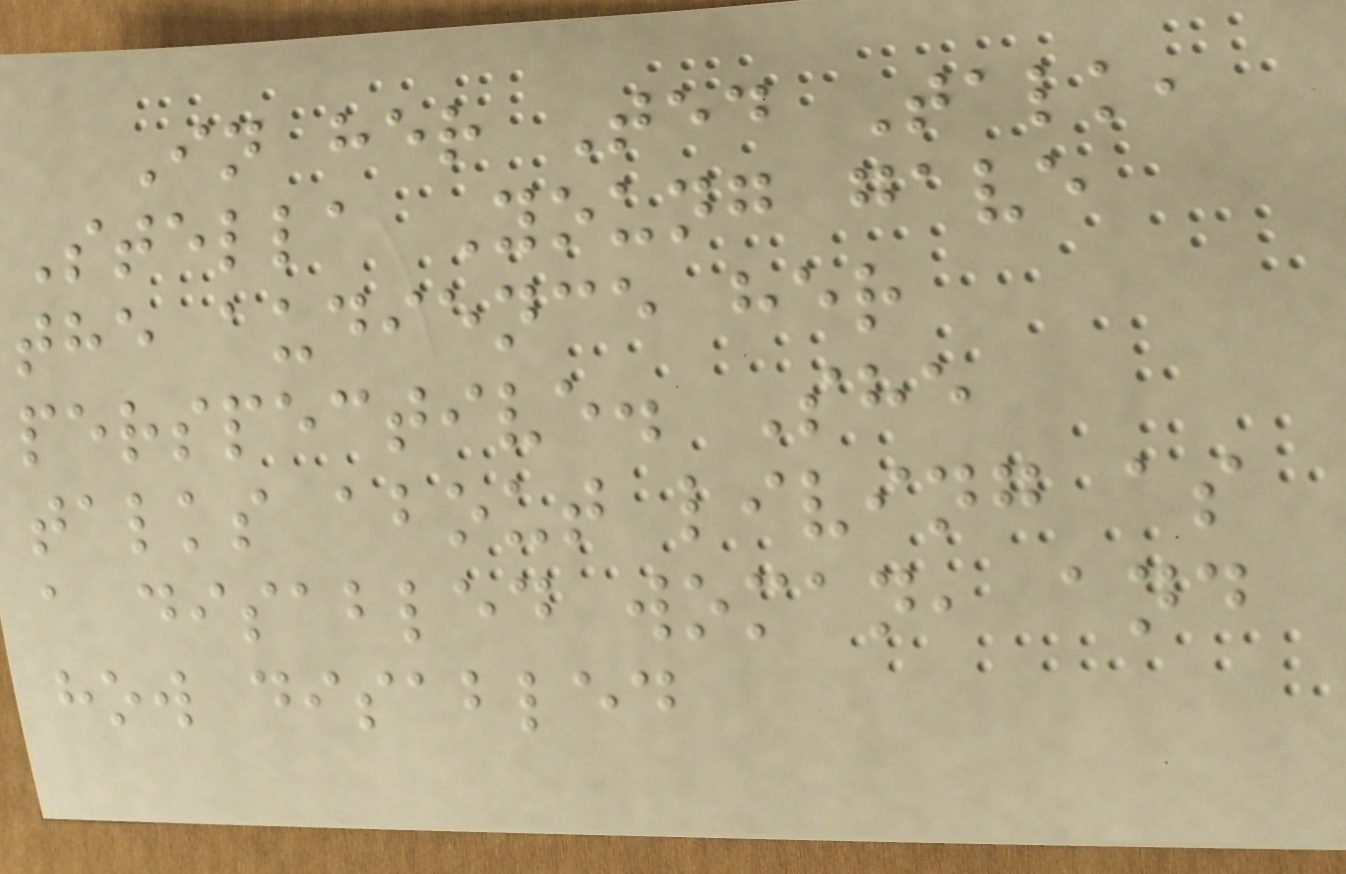In her Ted Talk,
Stella Young gave
the audience her
perspective. She
talks about living as
a disabled woman, and
how disabled
